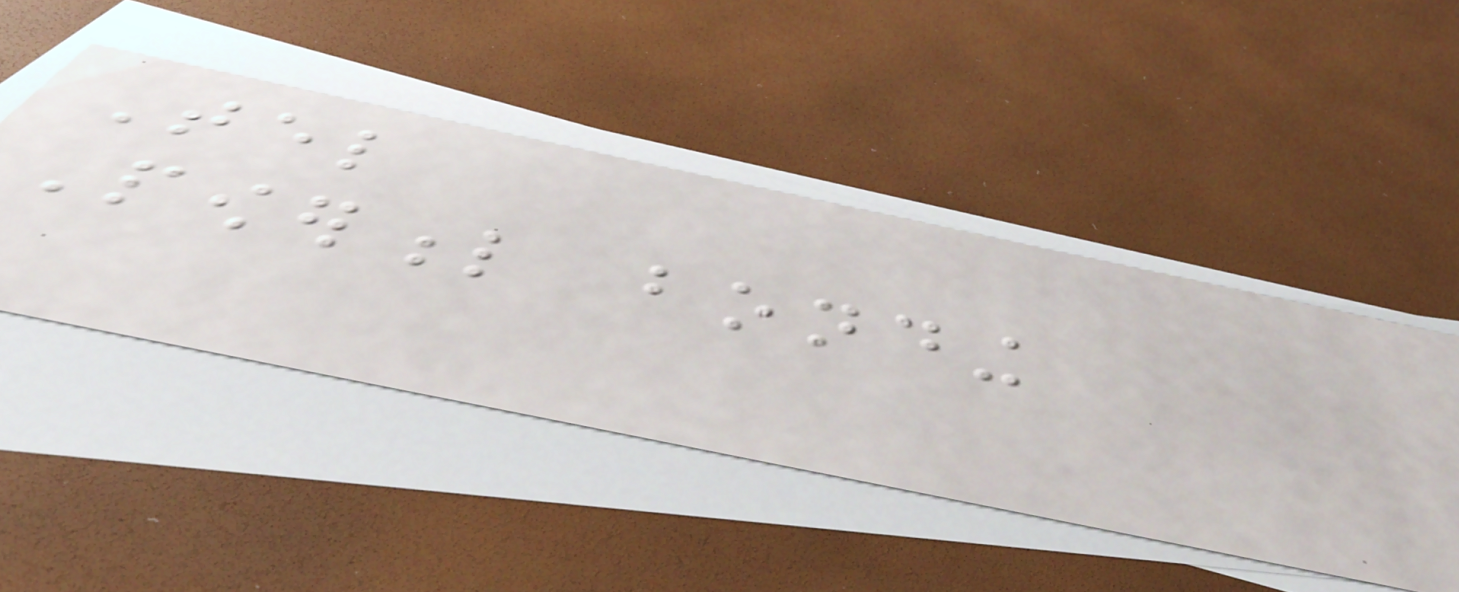Tel
Powerful bonding
